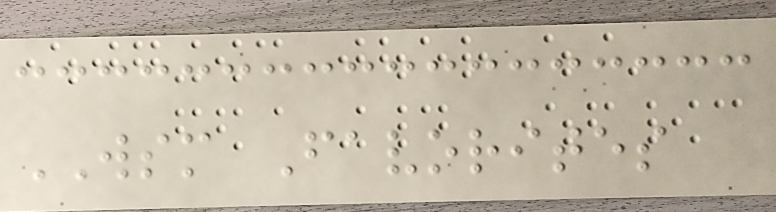WSM Favorites
